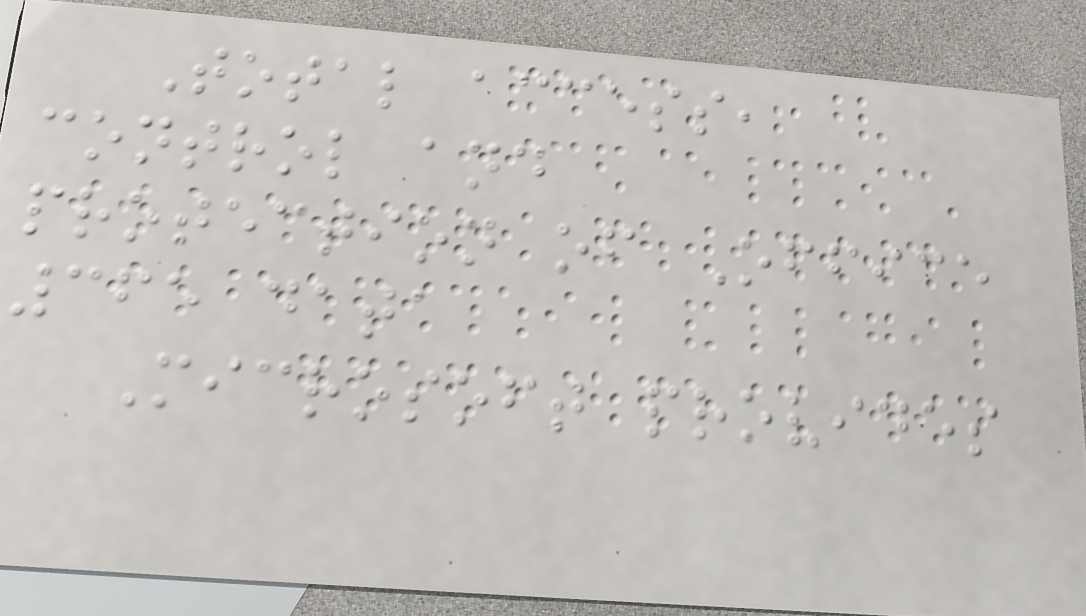Total access,
control and
protection of Office
365 data
Microsoft provides
